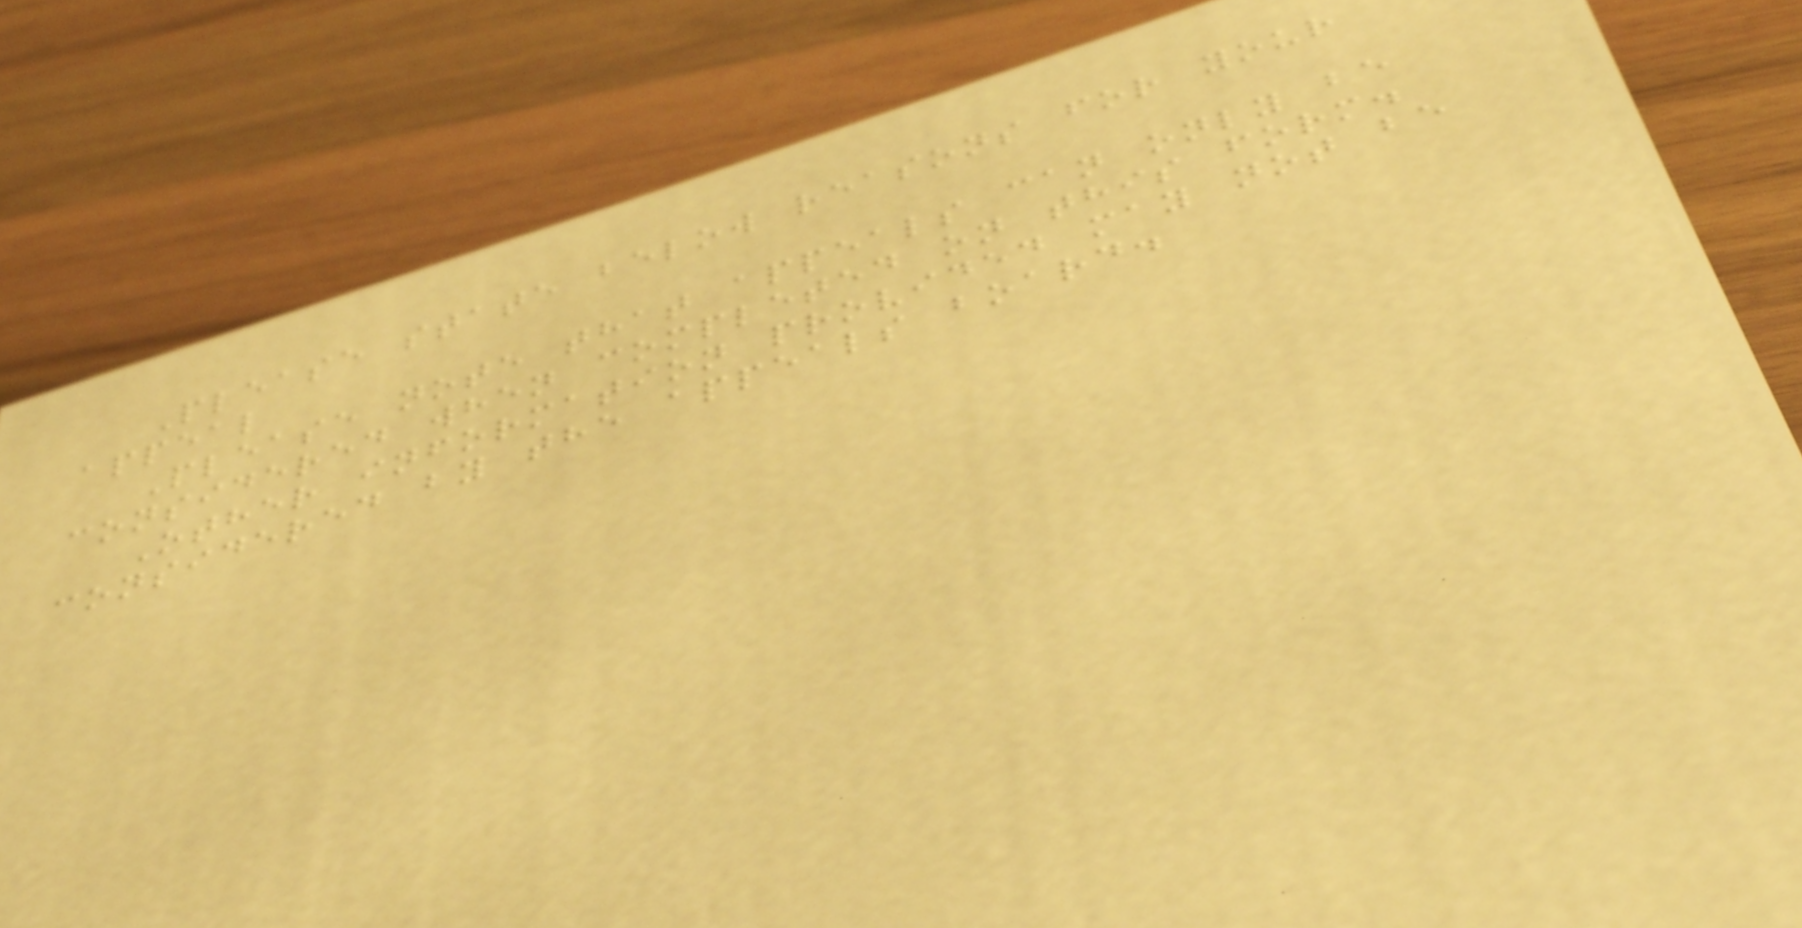Please state below reasons for your
appeal
Please note that appeals can only be
considered when completed on this form.
Other information provided may not be
considered by the appeals board.
